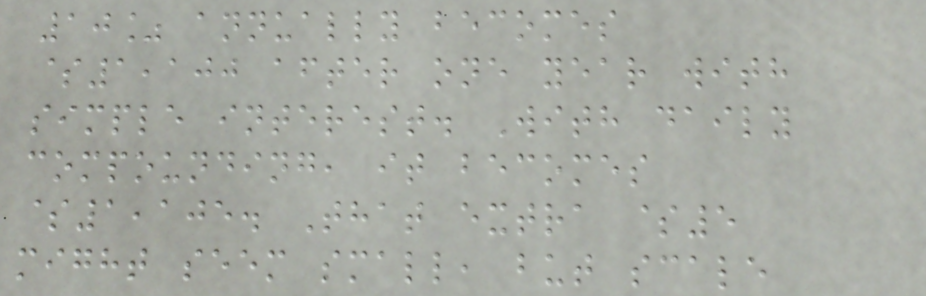10% annually becomes
$1,100 after one year with
simple interest. With daily
compounding, it becomes
$1,105. That extra $5
might seem small, but scale
